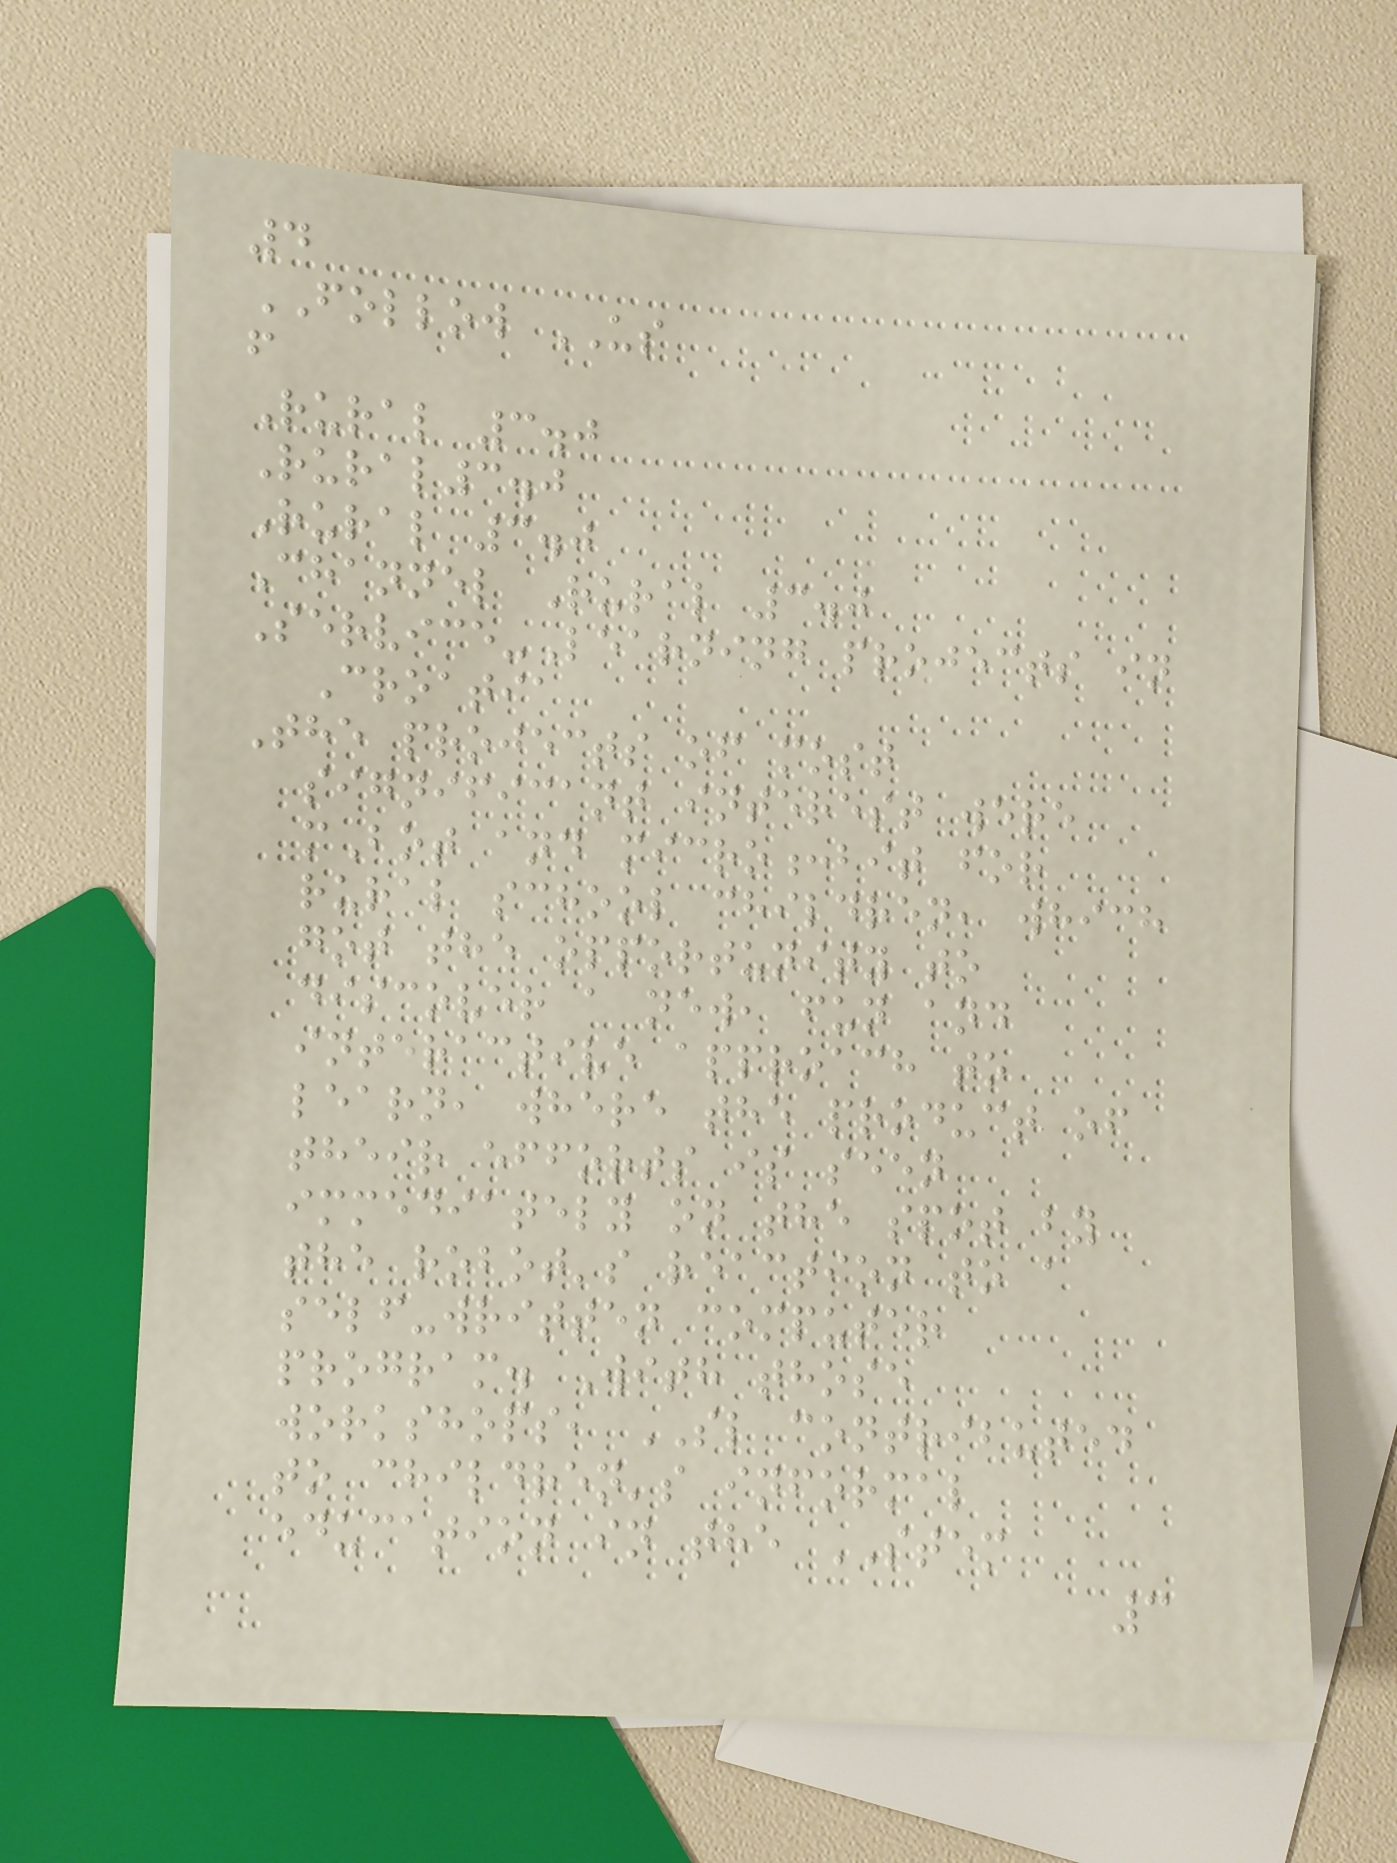4
FOLLOW US
f
Rural 3.0
Rural3.0
Rural 3.0
Channel Rural 3.0
Service-Learning projects in
Croatia
The projects of most
significant interest were
mBot and micro:bit for
rural school children, which
got the opportunity to
discover a new, fun and
interactive approach to
learn, where the product of
their efforts is seen
immediately on the spot by
the robot's reaction to a
self-written computer
program. With those
workshops, SL contributed
to children's informal
education in the STEM
3
